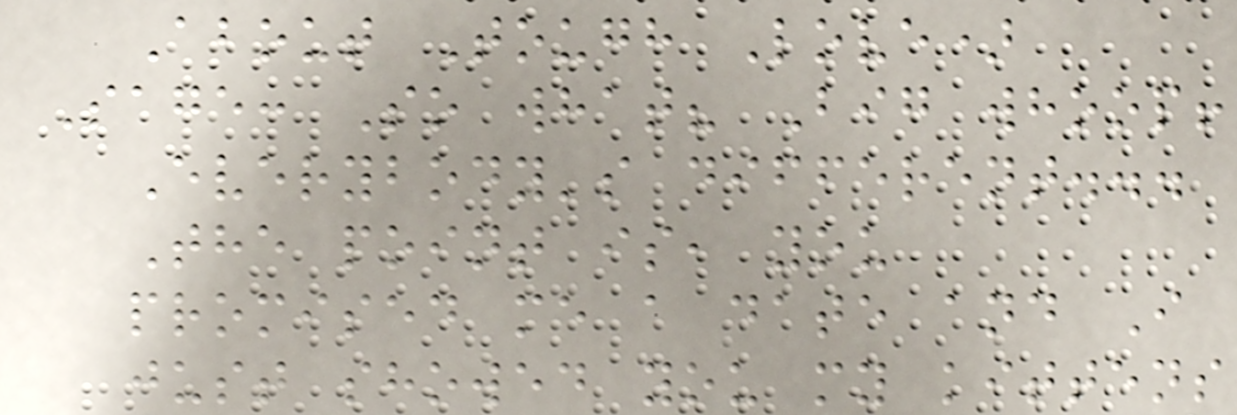About Tough Love)
Sage: So what? Big whoop!
Everybody's different...
The point is, you
promised me a date and I
just showed you my kittens
